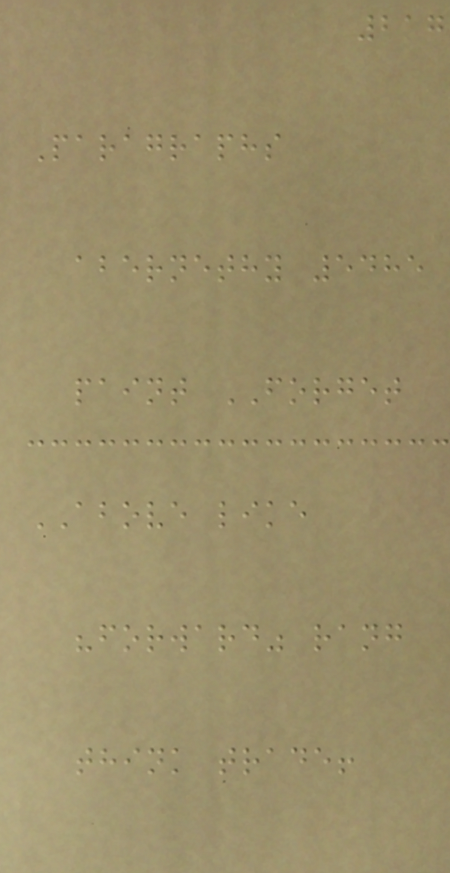217
Paragraphs
abernethy 5485
paint FORGET
ABOVE like
"forward" rang
think trade!
